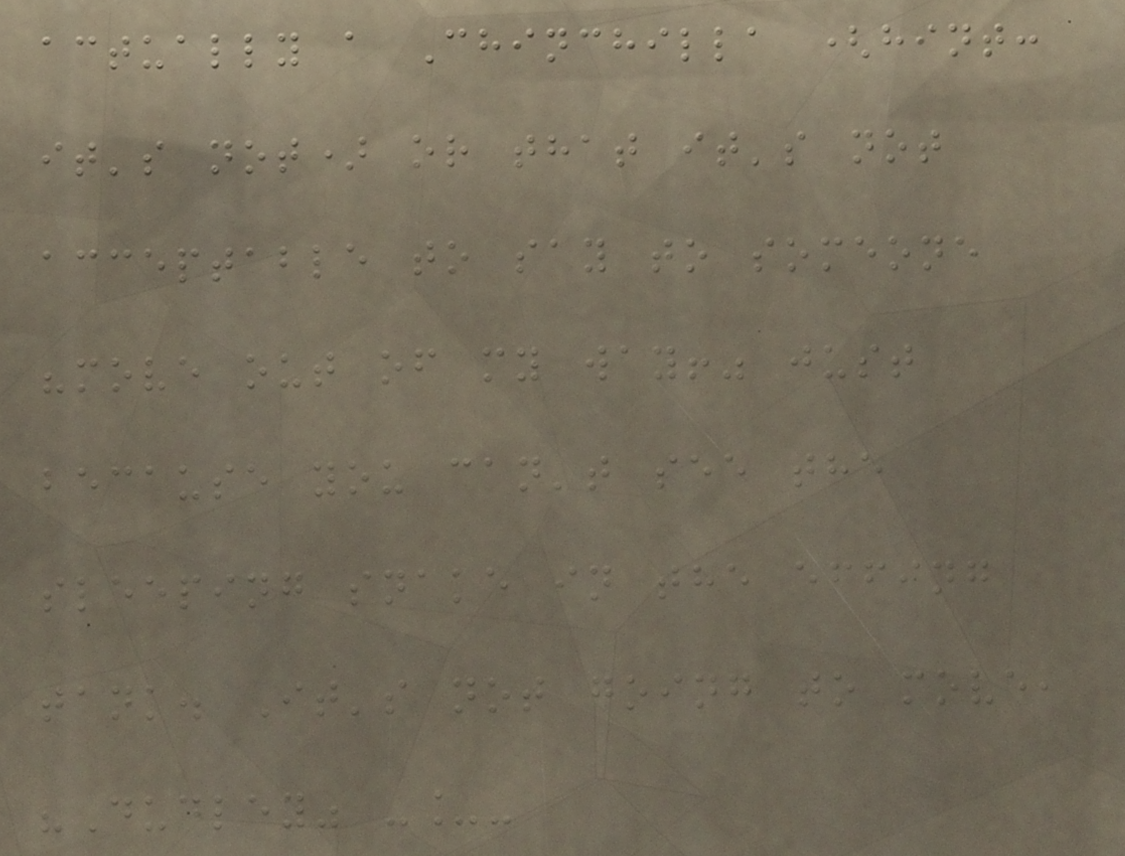actually a Chinchilla (hint:
it's not) or that it's not
acceptable to say to someone
"move out of my way!" just
because you can't see the
sleeping snake in the effing
tank. It's not going to move,
"Dudley" -_-
